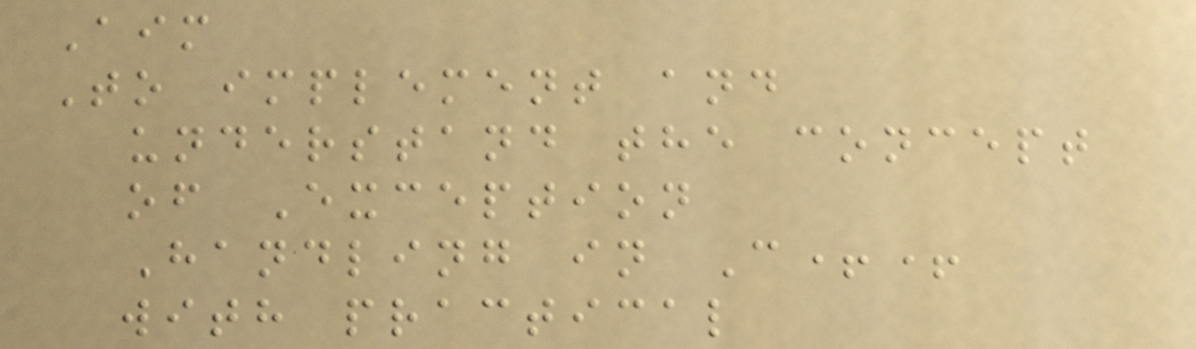Aim
To implement and
understand the concept
of Exception
Handling in C++
with practical
